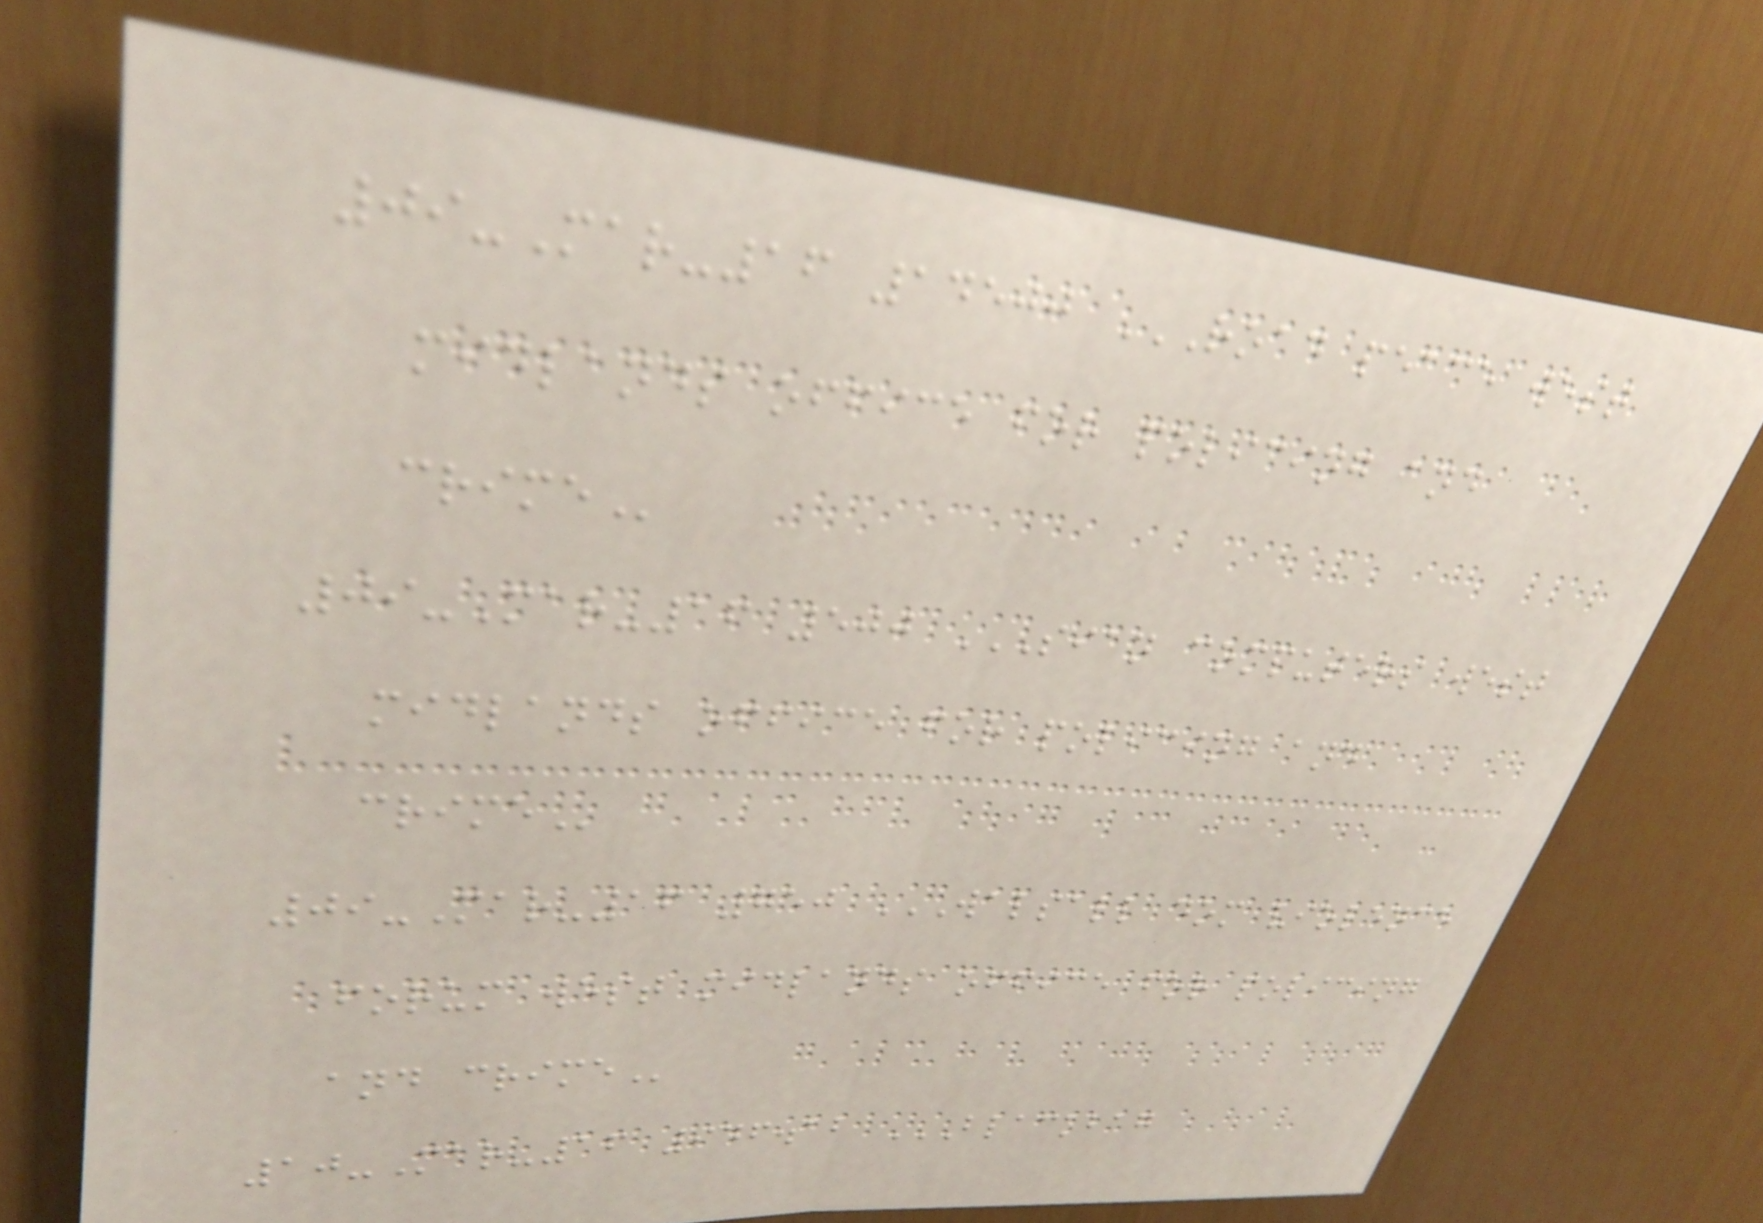09-Mar-16 14500 ROAD PEACE WEST
MIDLANDS OFFICE FOR POLICING AND
CRIME
09-Mar-16 500 SIAN COMPUTERS WEST
MIDLANDS OFFICE FOR POLICING AND
CRIME
09-Mar-16 750 WALSALL DOM VIOLENCE
FORUM WEST MIDLANDS OFFICE FOR POLICING
AND CRIME
10-Mar-16 946.12 BLACKBAG
